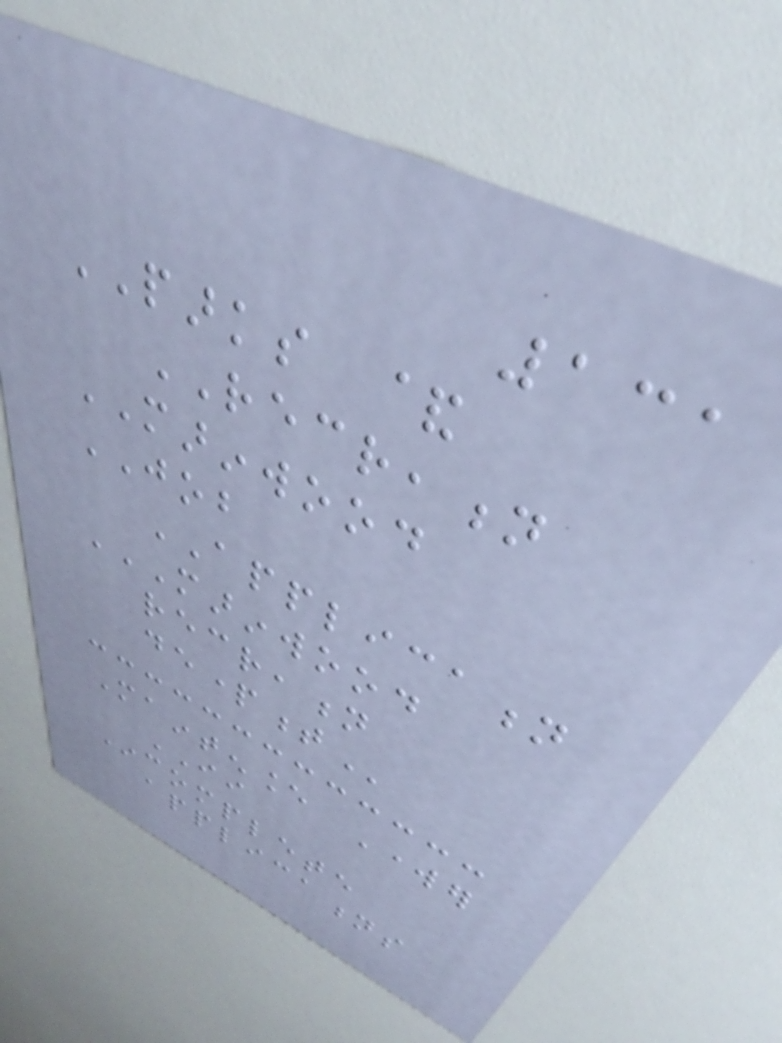131
PARKS &
RECREATION
MARINWOOD
JOB
APPLICATION
MARINWOOD
RECREATION
DEPARTMENT
Maintenance Worker
II
Incomplete
applications
